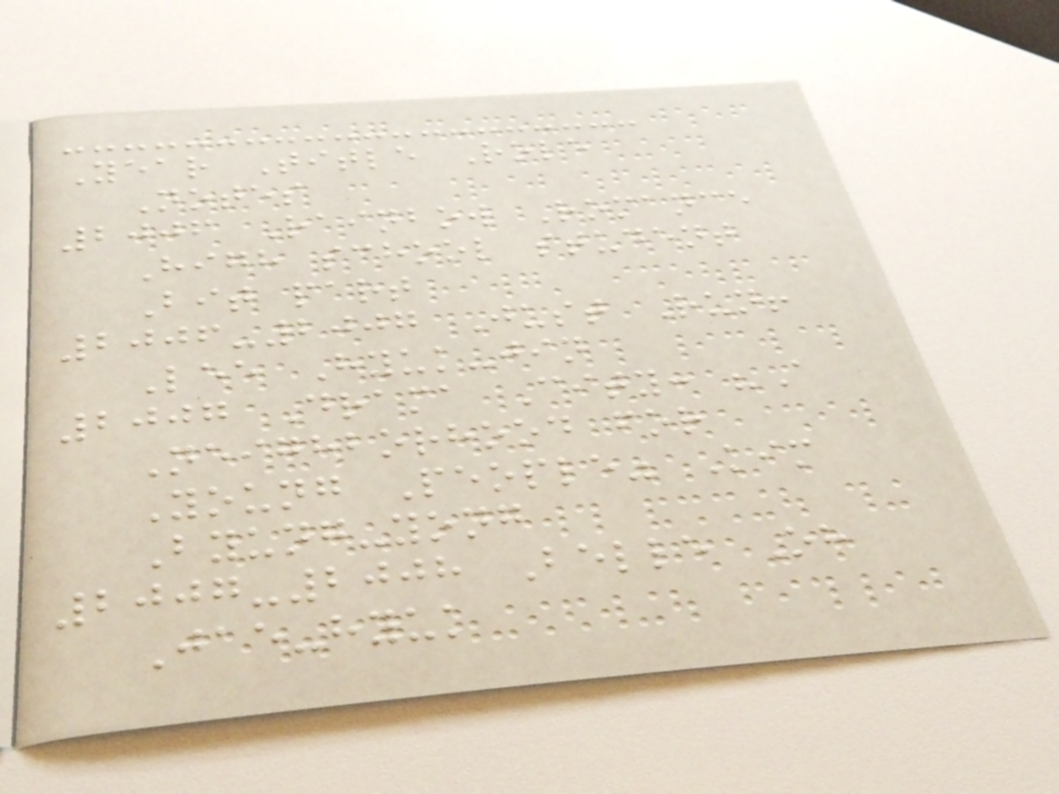Year Title Role
Notes
2006 Rainbow Romance
High school student
Bit part
2006-2007 Just Run!
Lee Hyuk-jin
2007 Drama City: "A
Neighborhood for
Young People" Kim
Byung-yong
2007-2008 Belle Oh
Jae-hyuk
